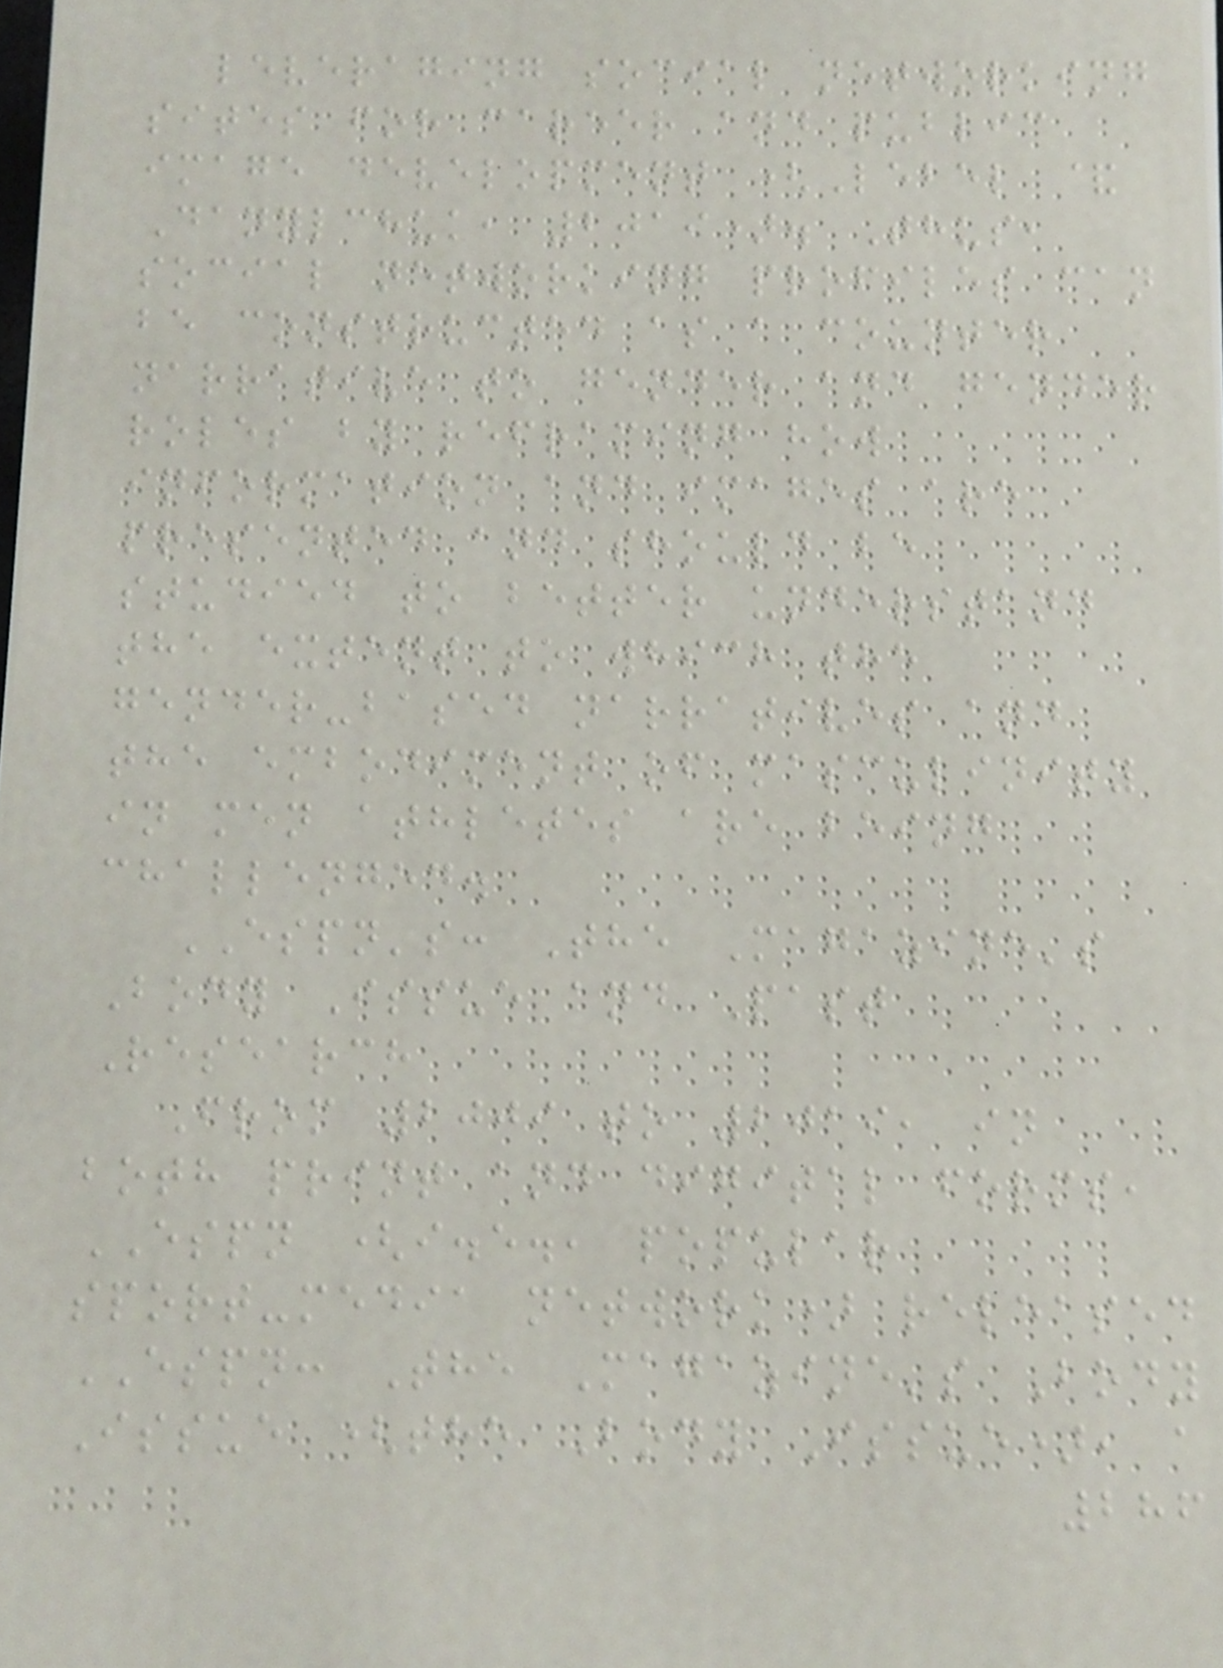leveraging social networking
sites for career and public
image development (Lebel &
Danylchuk, 2019). Thus,
social networking profiles can
be constructed as a counter
narrative to gender and gender
roles by reframing how
information and images are
presented and should be
studied to better understand
the extent to which the
gender-based narratives and
the embodiment of masculinity
in men athletes are being
challenged.
ESPN's: The Magazine's
Body Issue and Past
Research
From 2009 to 2019, in
both print and digital forms,
ESPN (i.e., popular
sport-media network) released
ESPN: The Magazine's Body
Issue (the Body Issue), a
286
